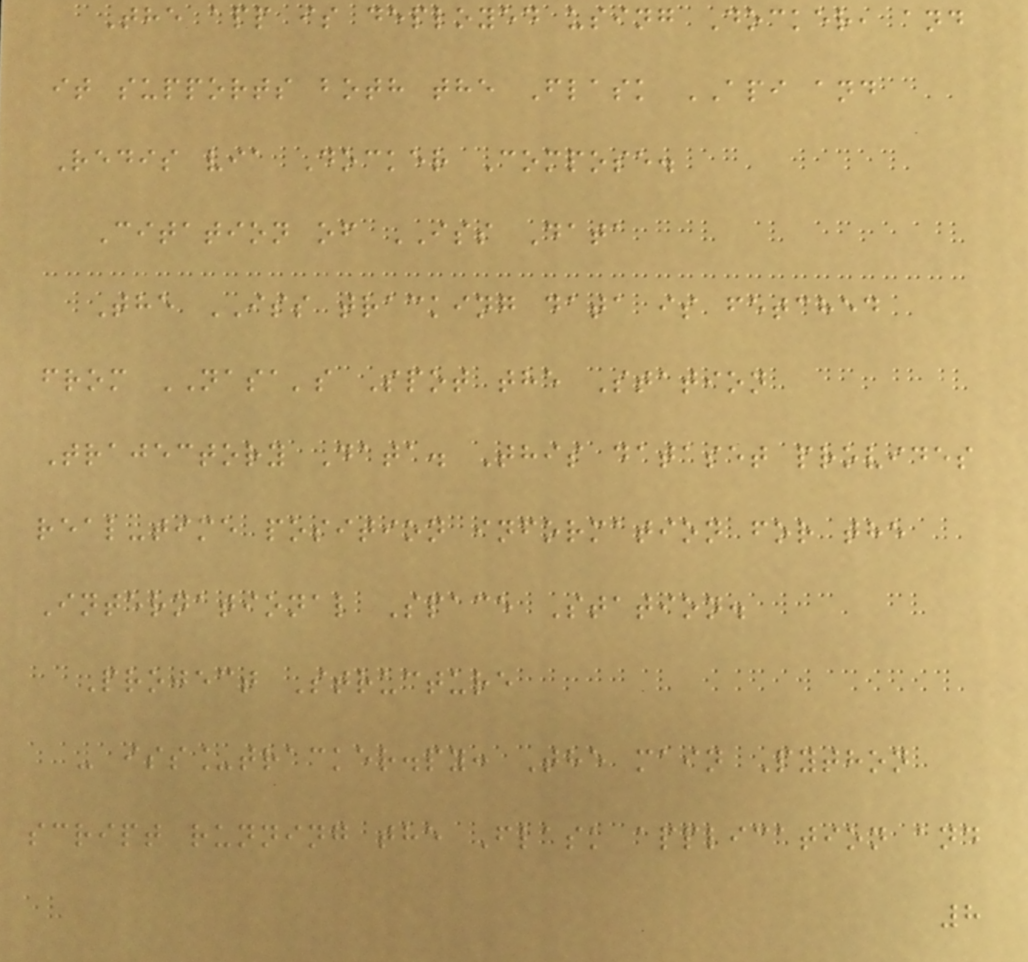The app is deployed using Docker, and
it supports both the Flask API and
Redis via Docker Compose.
Citation of ISS Data
The ISS tracking data is fetched
from NASA's Spot the Station
Trajectory Data. This dataset provides
real-time position information for the
International Space Station.
Project Structure
- iss_tracker.py: The main Python
script running the Flask application and
8
